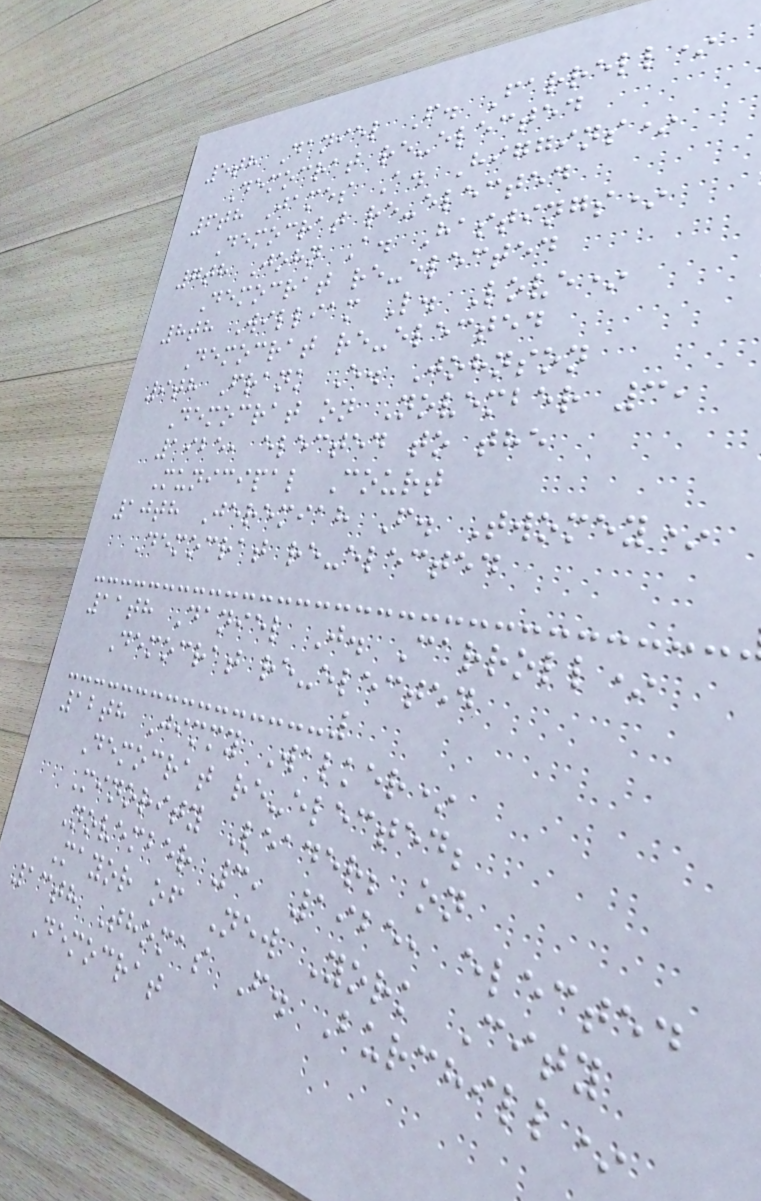5th Daniel F. Farrell*
Democrat re-elected
6th James A. Higgins*
Democrat re-elected
7th John A. Hastings*
Democrat re-elected
8th William L. Love*
Democrat re-elected
9th Frank E. Johnson
Democrat on November 3,
1925, elected to the
Municipal Court
10th Jeremiah F. Twomey*
Democrat re-elected
11th Daniel J. Carroll*
Democrat re-elected
12th Jimmy Walker*
Democrat re-elected;
Minority Leader; on
November 3, 1925, elected
Mayor of New York City
13th Thomas F. Burchill*
Democrat
